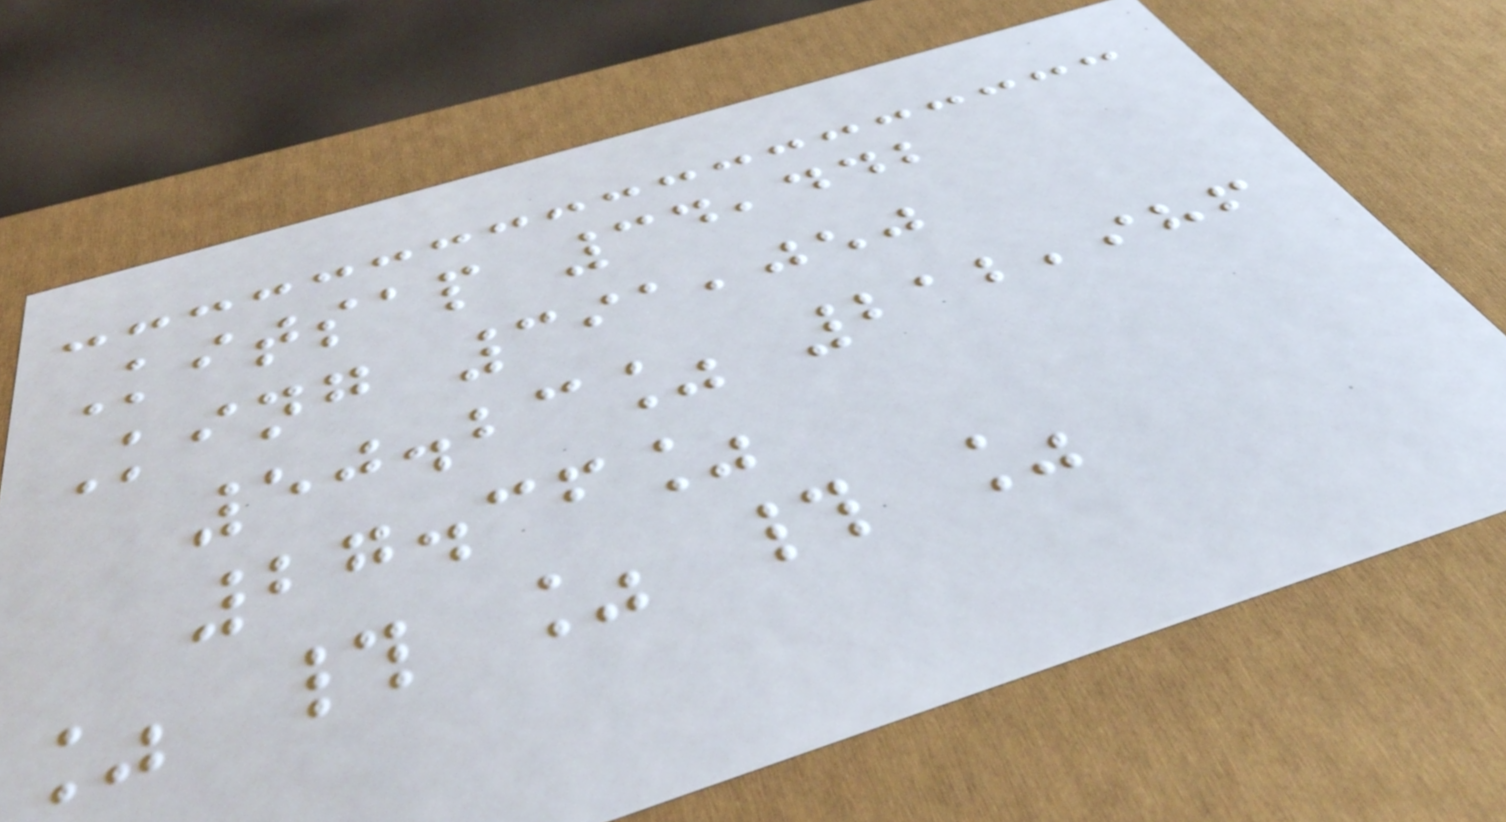Kitsap 34,442
King 391,050
50.23% 212,986
27.36%
% # % # %
